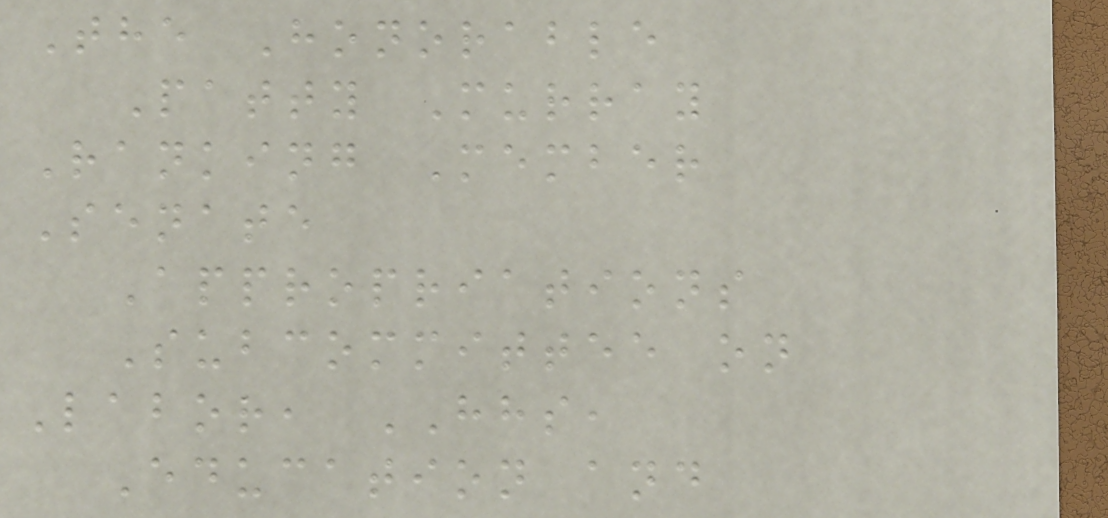The Honorable
Patty Murray
Ranking Member
Senate
Appropriations
Subcommittee on
Labor, HHS,
Education and
